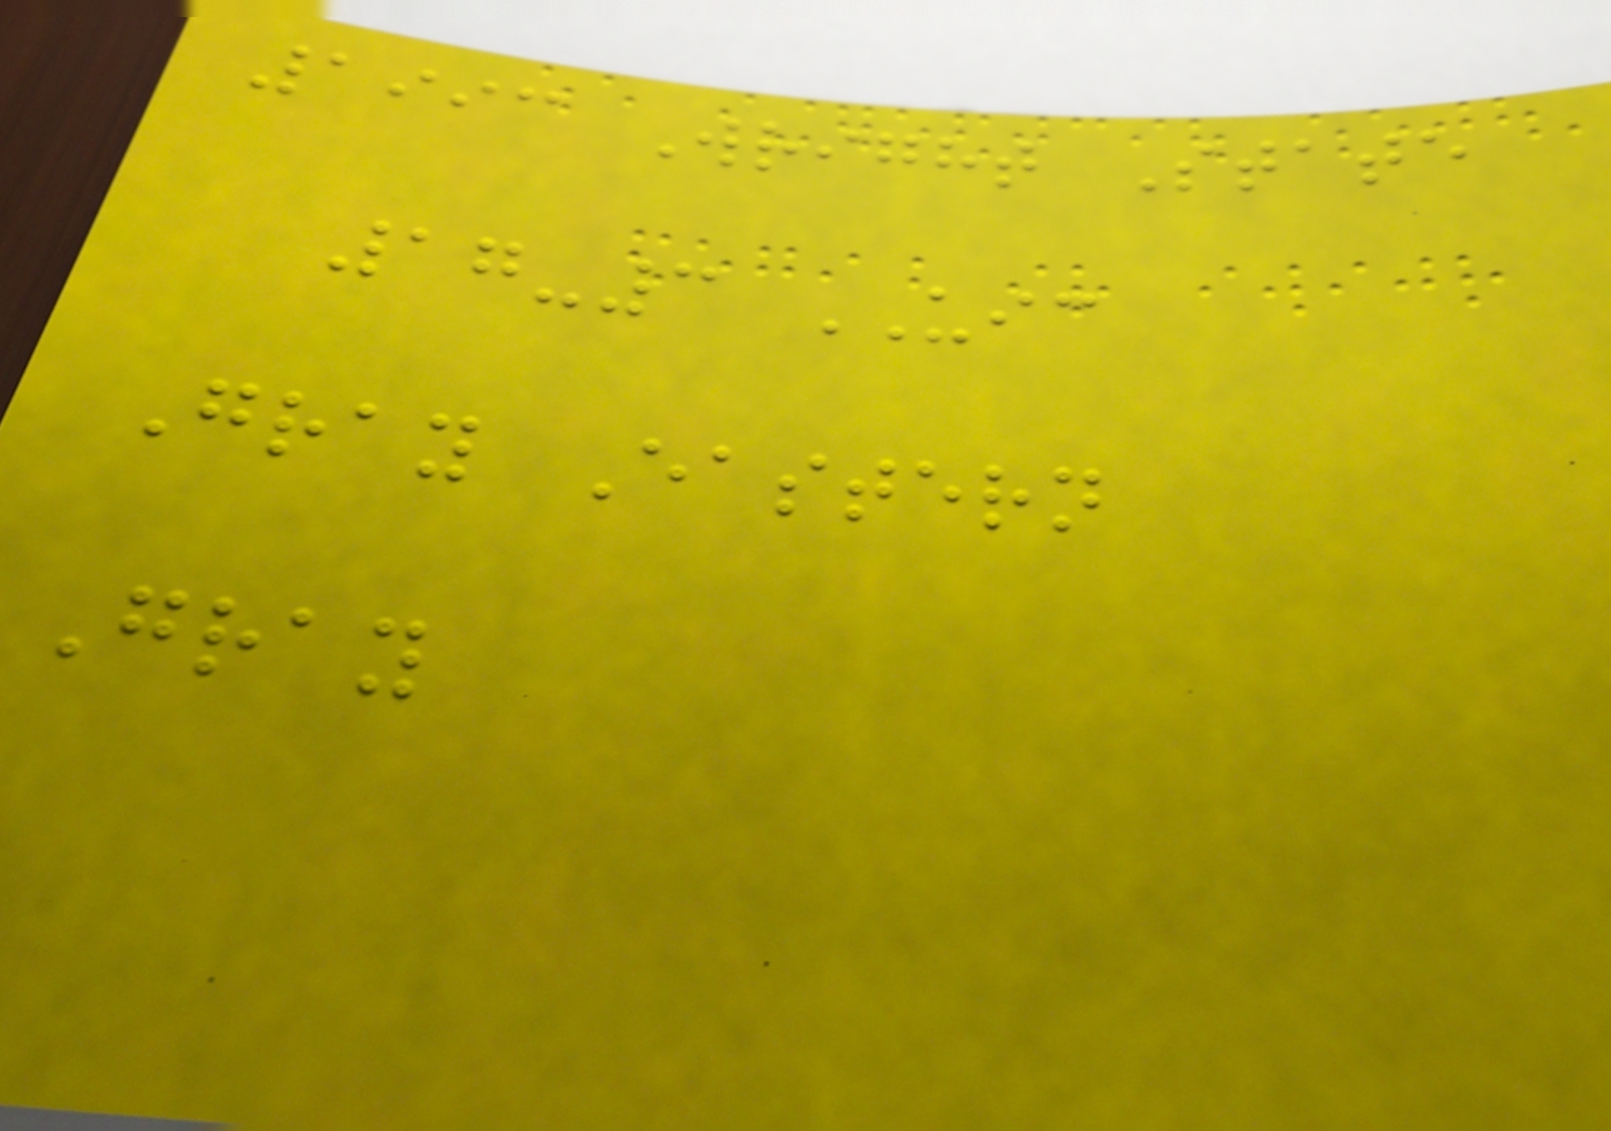1993 Wright State
17-3 UIC
Gray Eastern
Gray
